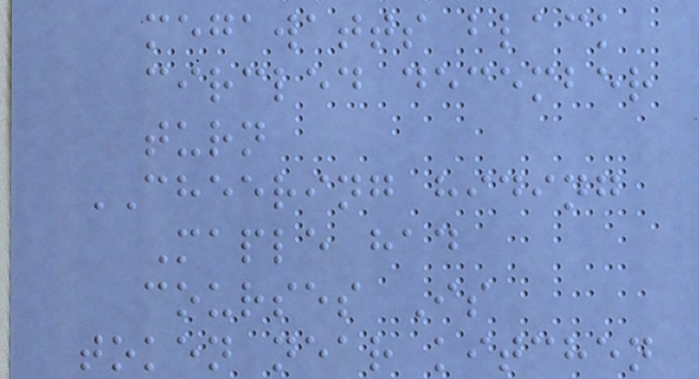megawatts black
circled december
turn
CHEERING hiding
Maple had
courses Is
token near kitchen
